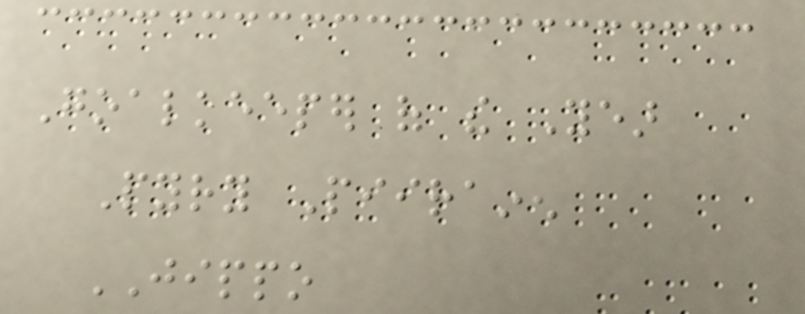Goalkeeper of the Year
Pyry Piirainen
JIPPO
